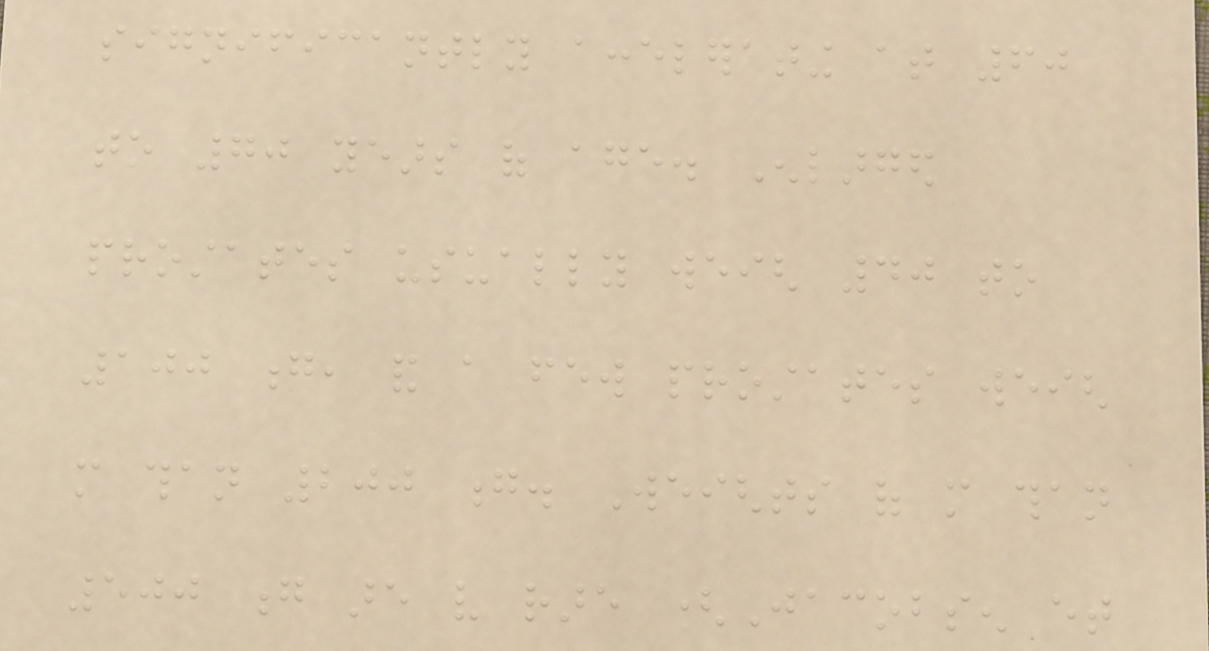significantly accelerating at 60
to 70 years of age. Enlarged
prostates usually weigh 40 to
100 g, and a few prostates weigh
more than 200 g. Weights of more than
500 g are very rare (Jacobsen et
